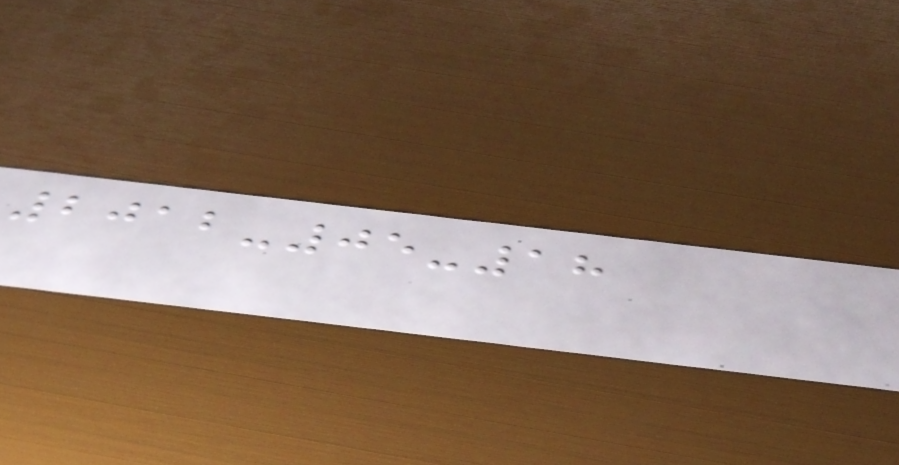2012-05-18
